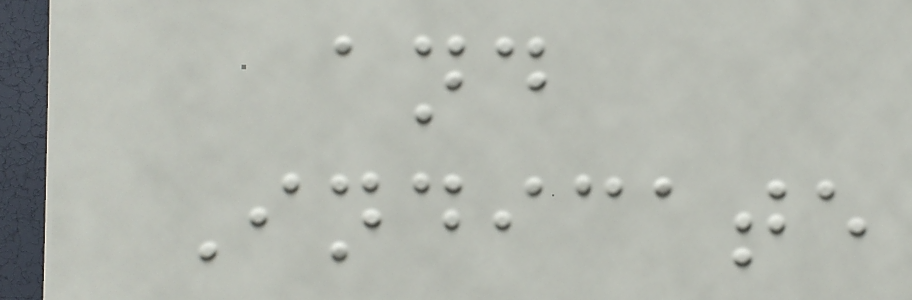and
Indicate
